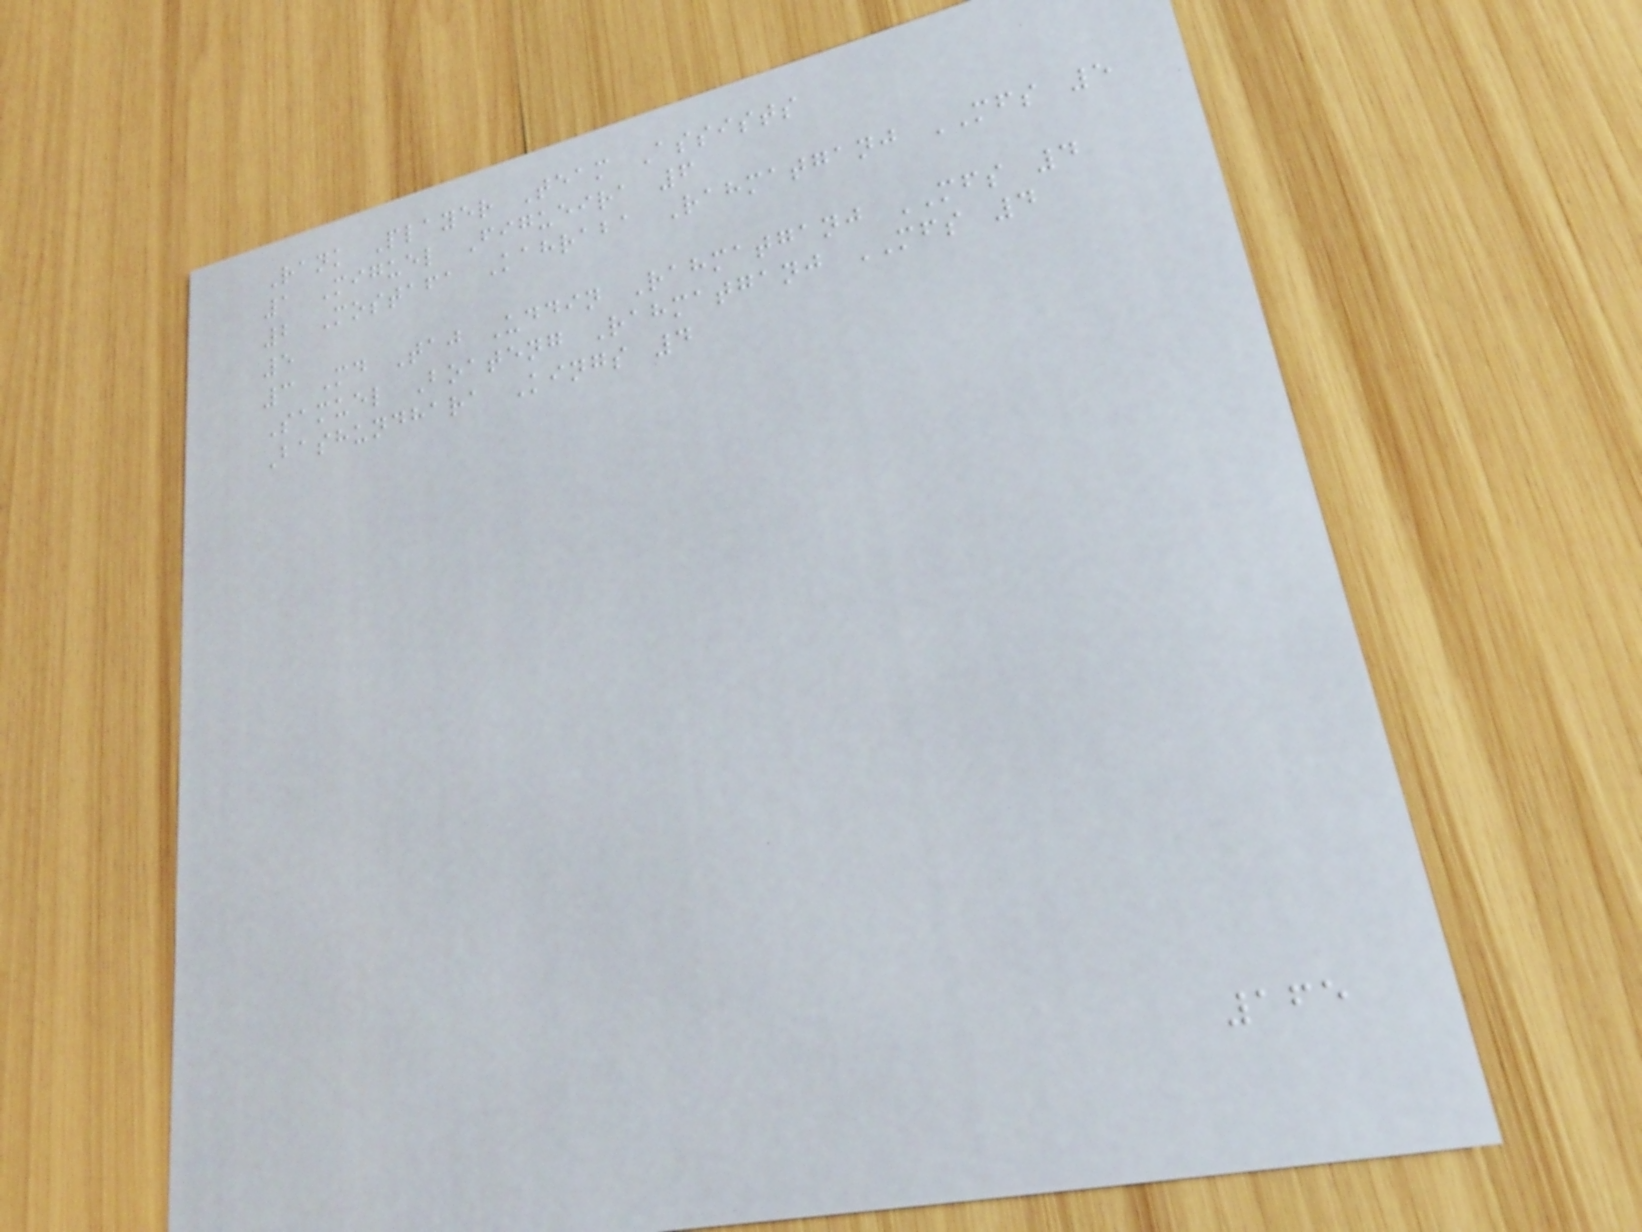Rank Player Team Assists
1 Miguel Figueira 6
2 Mostafa Kahraba Rahmatganj MFS 5
5
3 Md Taj Uddin Rahmatganj MFS 4
Samuel Boateng Rahmatganj MFS 4
Bashundhara Kings 4
165
